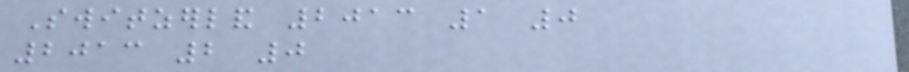Switzerland 2013 1 0
2013 2 0
